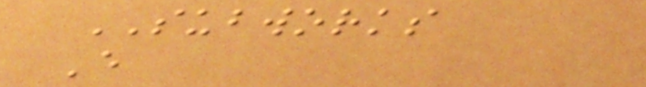SUBWORKS
E
